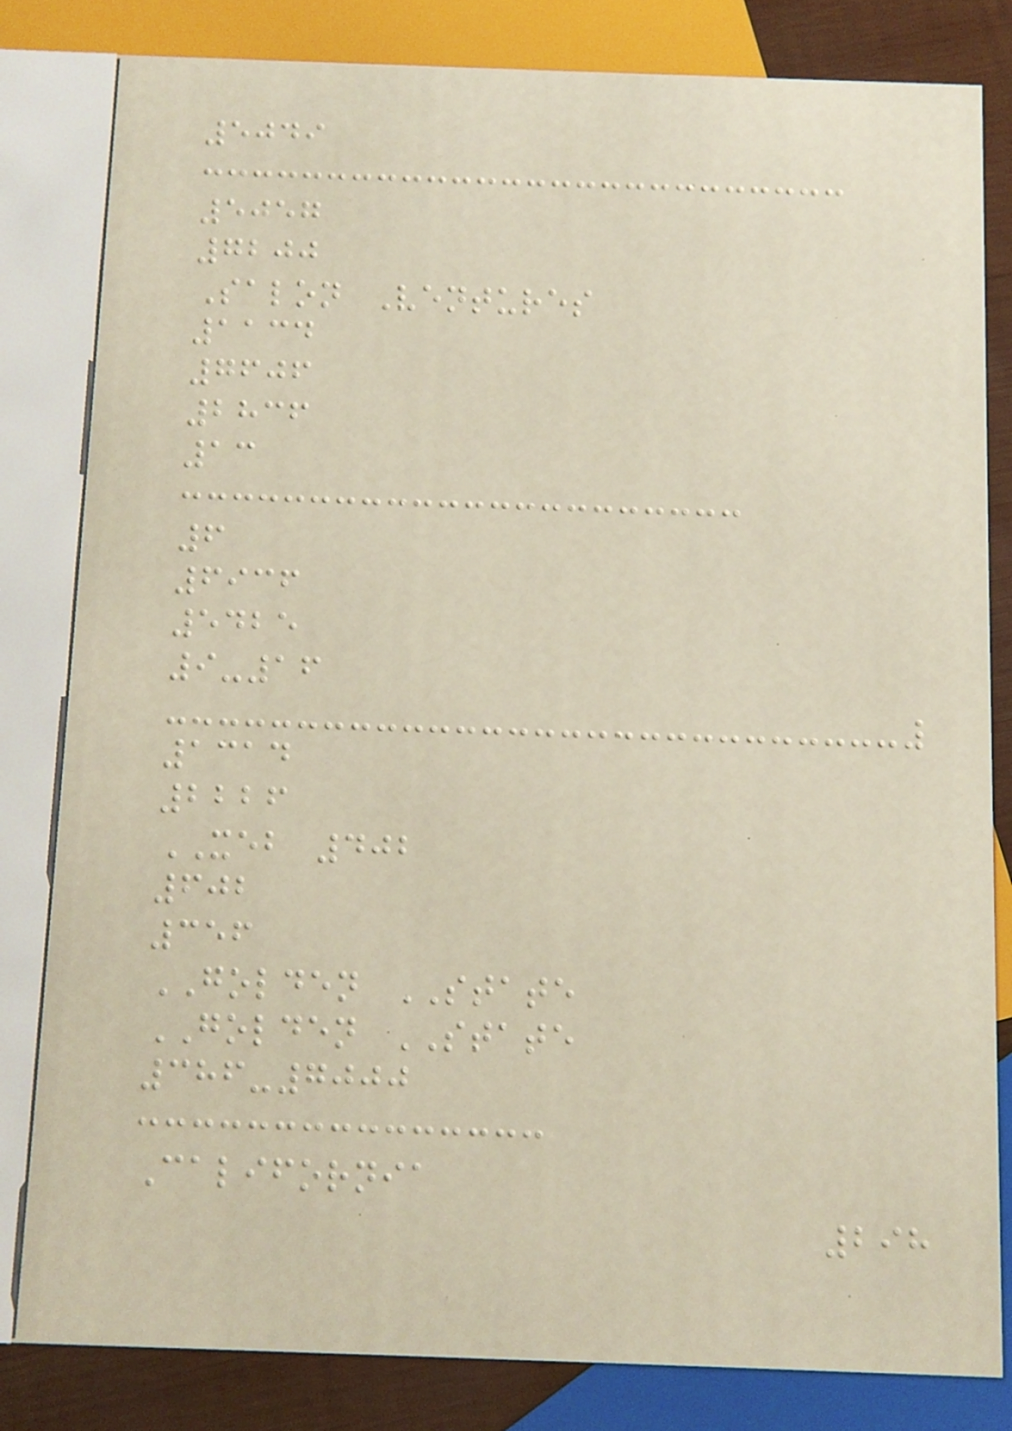5049
5057
7200
Salon Ventures
1134
7606
2836
13
6
6936
5425
9-16
1314
2226
XEB 402
602
356
GOLDEN STATE
GOLDEN STATE
386-7000
California
298
